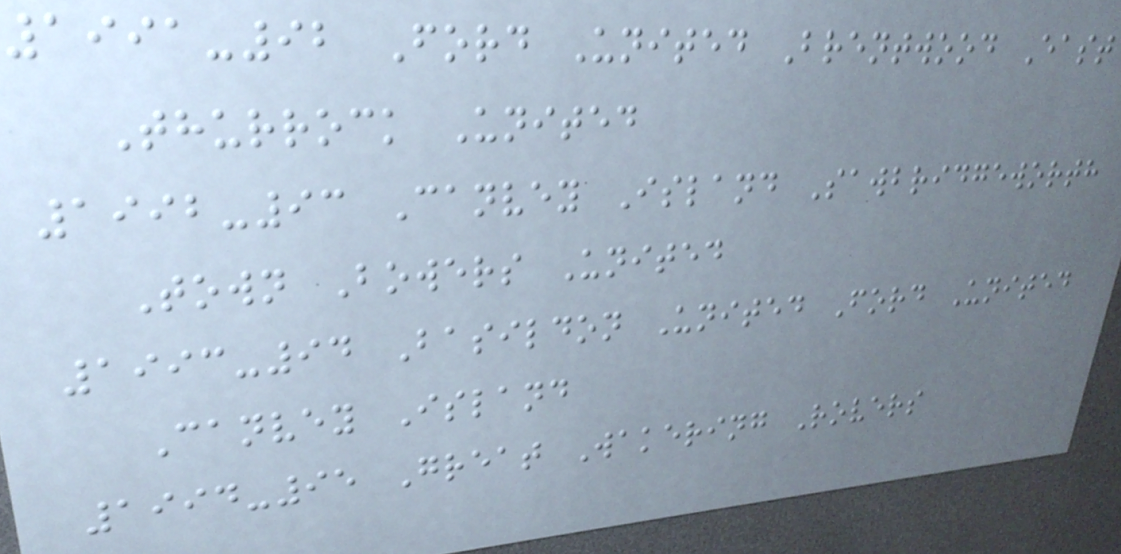1991-92 Ford United Brentwood East
Thurrock United
1992-93 Canvey Island Sawbridgeworth
Town Bowers United
1993-94 Basildon United Ford United
Canvey Island
1994-95 Great Wakering Rovers
